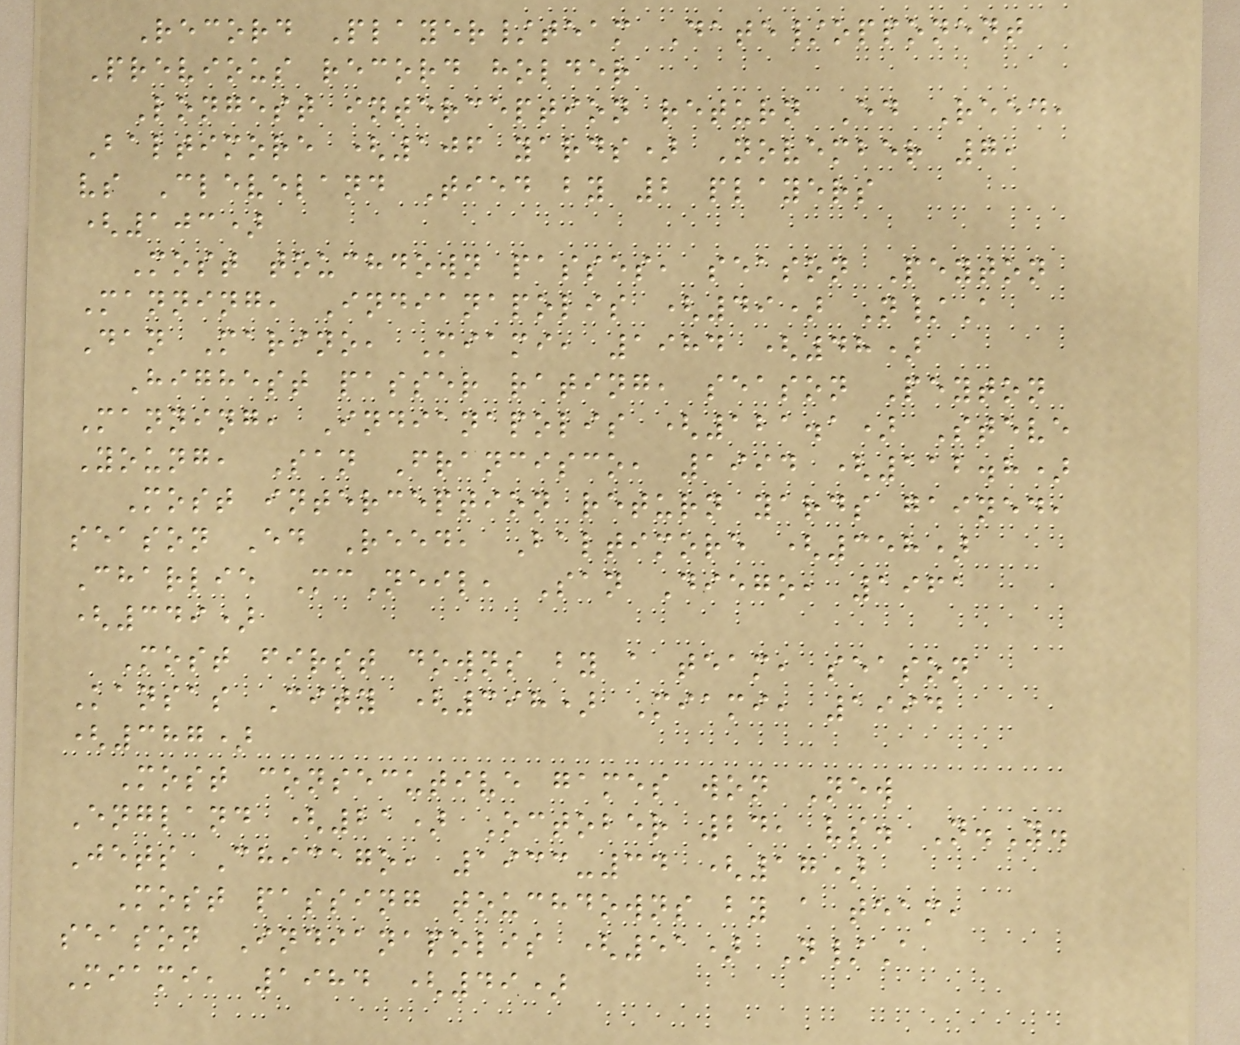Record Player/team Date/opponent
Previous record holder
Longest interception return Ed Reed,
Baltimore (106 yards) November 7,
vs Cleveland Tied by 2 players
(103)
Most touchdown passes, season Peyton
Manning, Indianapolis (49) N/A
Dan Marino, Miami, 1984 (48)
Highest passer rating, season Peyton
Manning, Indianapolis (121.1) Steve
Young, San Francisco, 1994 (112.8)
Most interception return yards gained,
season Ed Reed, Baltimore (358)
Charlie McNeil, San Diego, 1961
(349)
Most first downs by a team, season
Kansas City (398) Miami, 1994
(387)
Most consecutive games won New
England (21) October 24, vs. N.Y.
Jets Chicago, 1933-34 (17)
Most passing touchdowns by a team,
season Indianapolis (51) N/A
Miami, 1984 (49)
